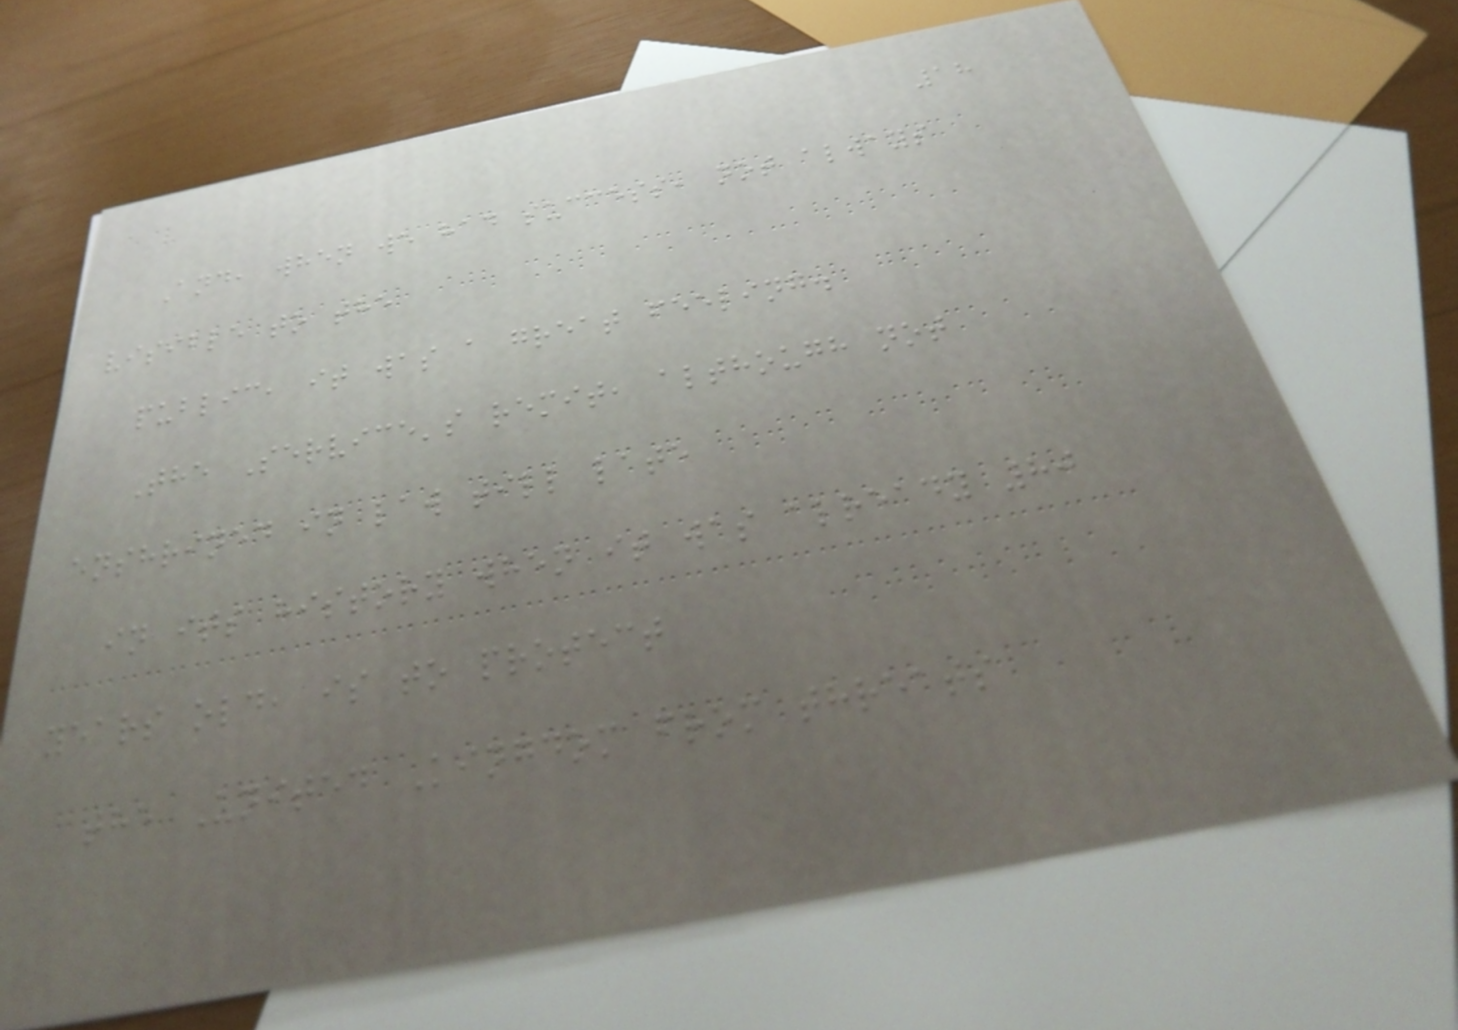18
And, when we had success, not always
visible to the
public, it was a great feeling.
The Service's remit, although not
enshrined in law till late
in its history when it was already 80
years old, is to protect
the United Kingdom from threats
